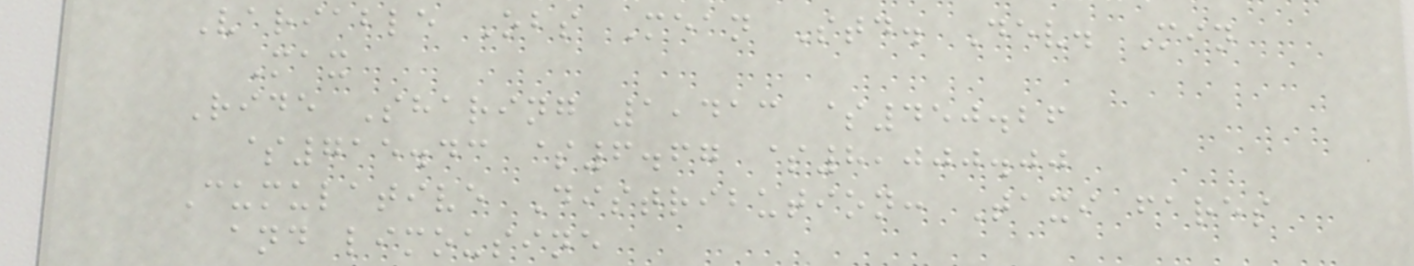Variable Obs Mean Std. Dev. Min
Max
Ride Sharing 1,413 $450.26
$715.43 $6.67 $8,000.00
Cumulative Distribution: Taxi fares
and limousine
